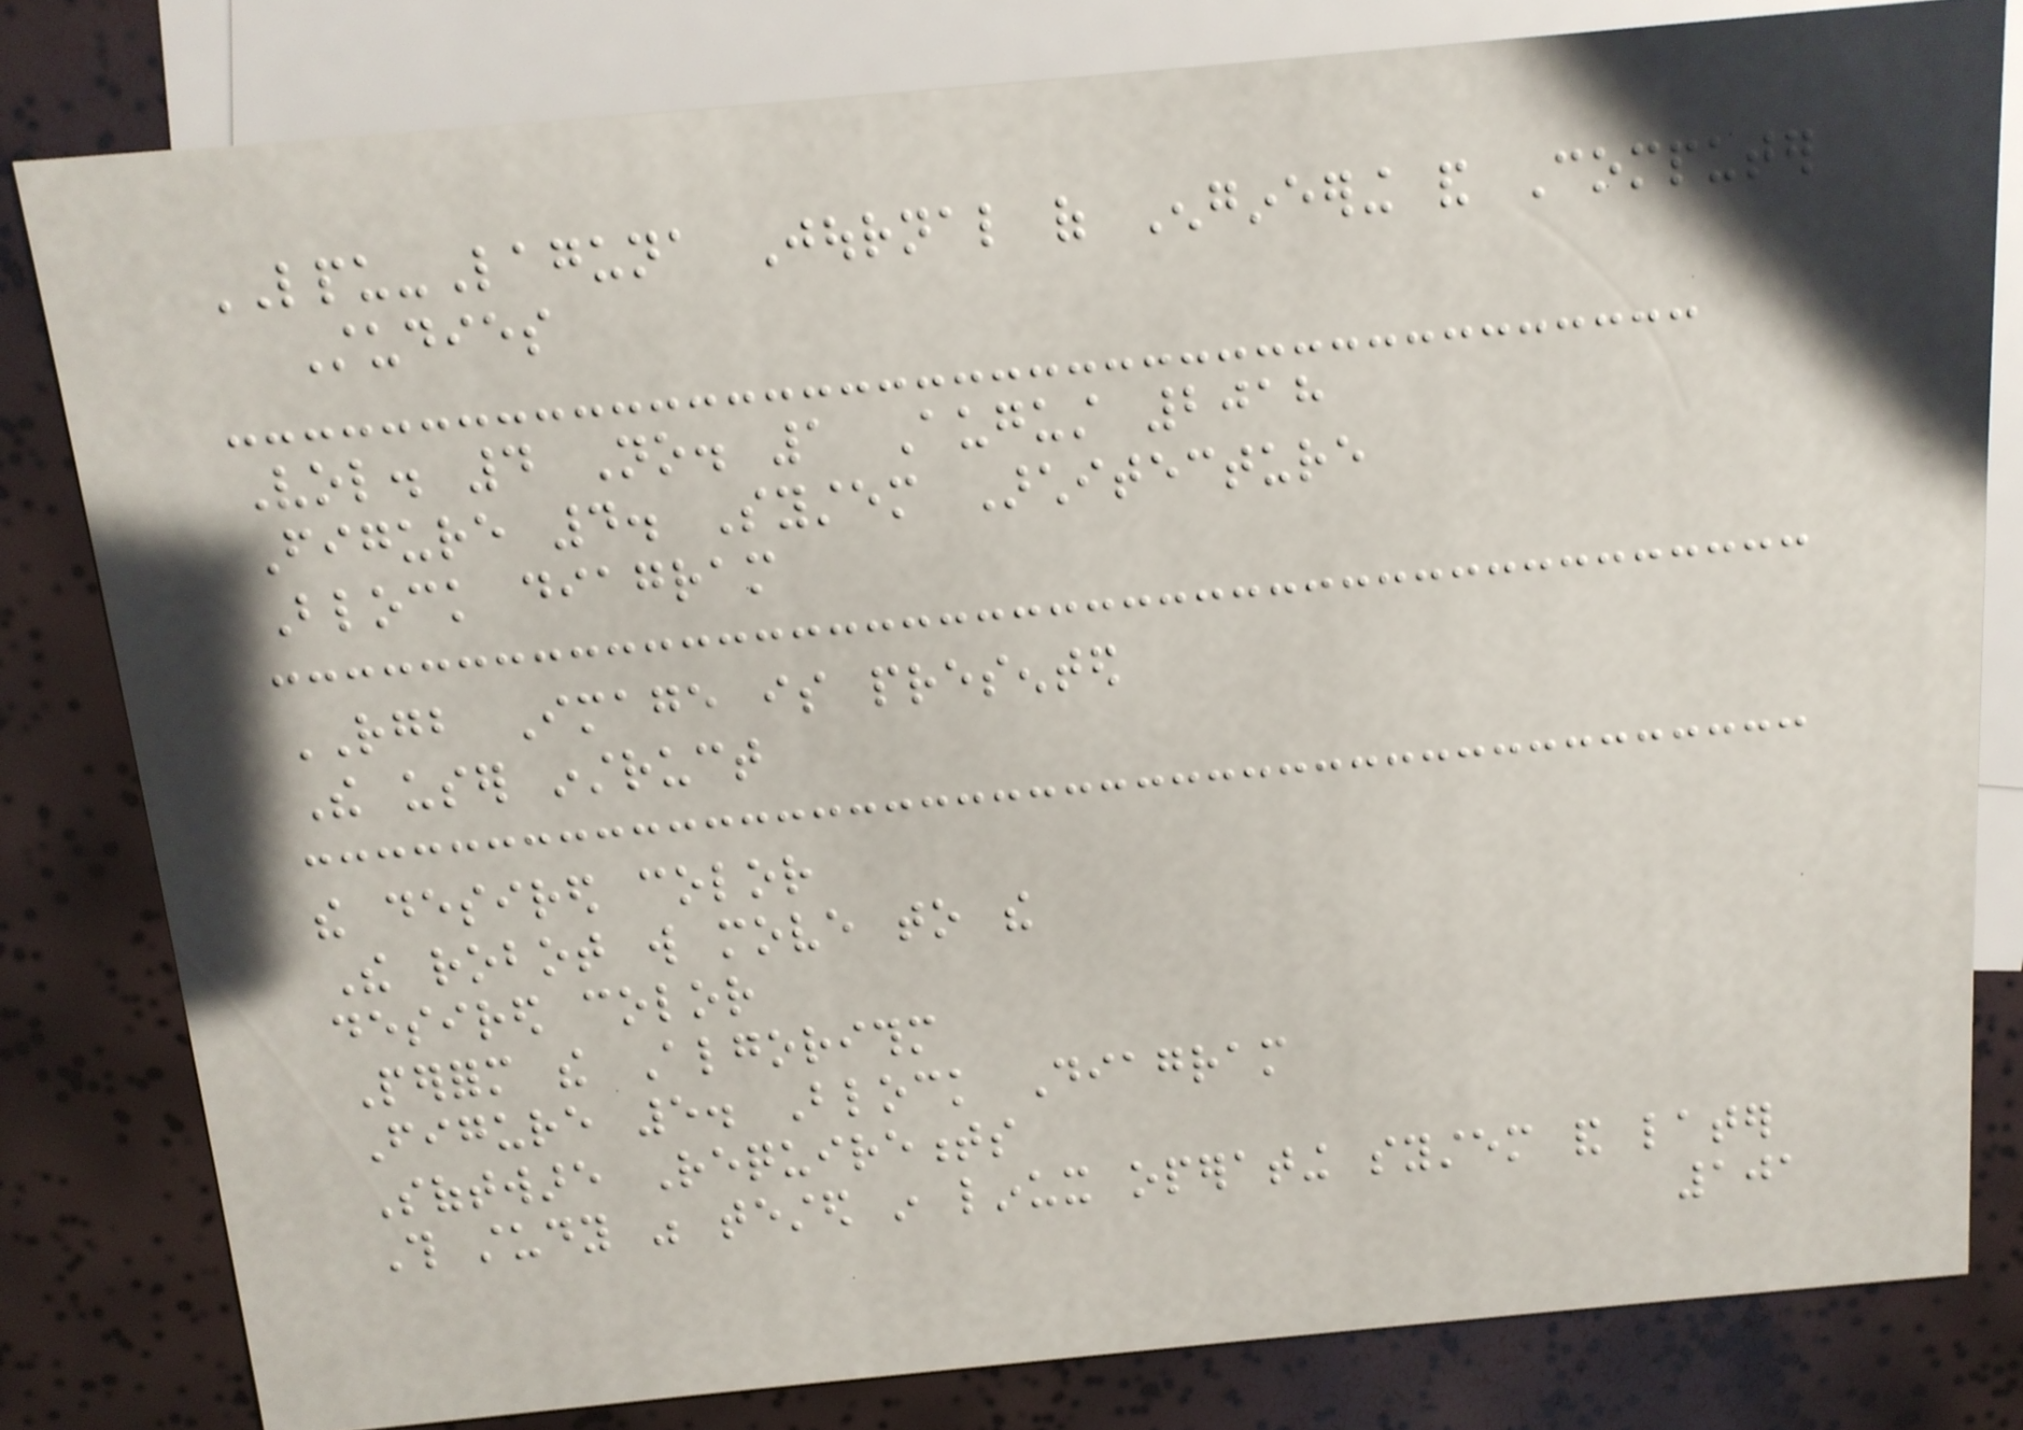LPU-Laguna Journal of Engineering and Computer
Studies
Vol. 4 No. 1 August 2018
Figure 4. System Architecture
Block diagram
RGB Image is presented
The user instruct
the desired color
The robot will move to the
desired color
Perform the Algorithm
Figure 5. Block Diagram
Software Requirements
This study was tested in linux operating system and later
101
